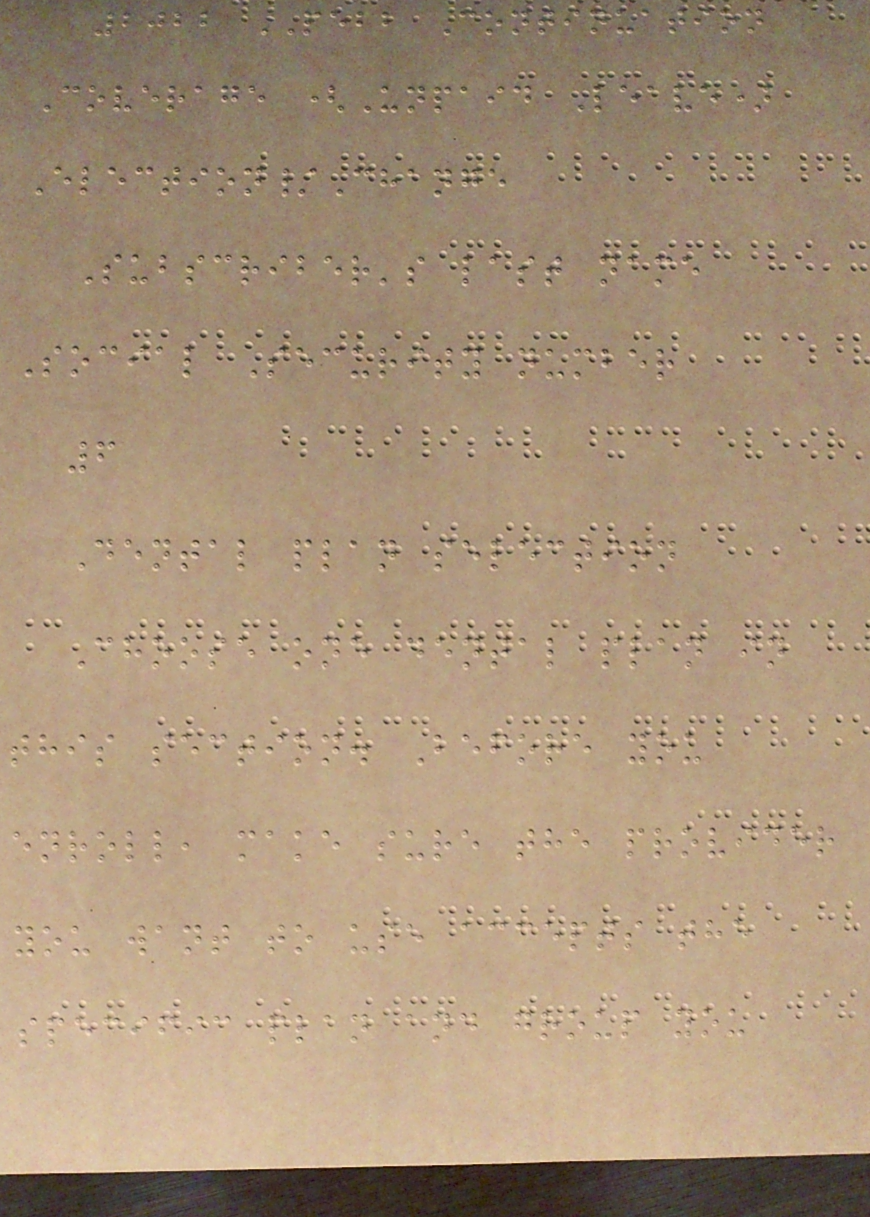2022 PEBB Continuation
Coverage (Unpaid Leave)
Election/Change
Subscriber's last name
Social Security number
6
Dental plan selection
Choose one dental plan in
this section. Before you
enroll, make sure the provider
you want to use accepts the
specific plan and group you
